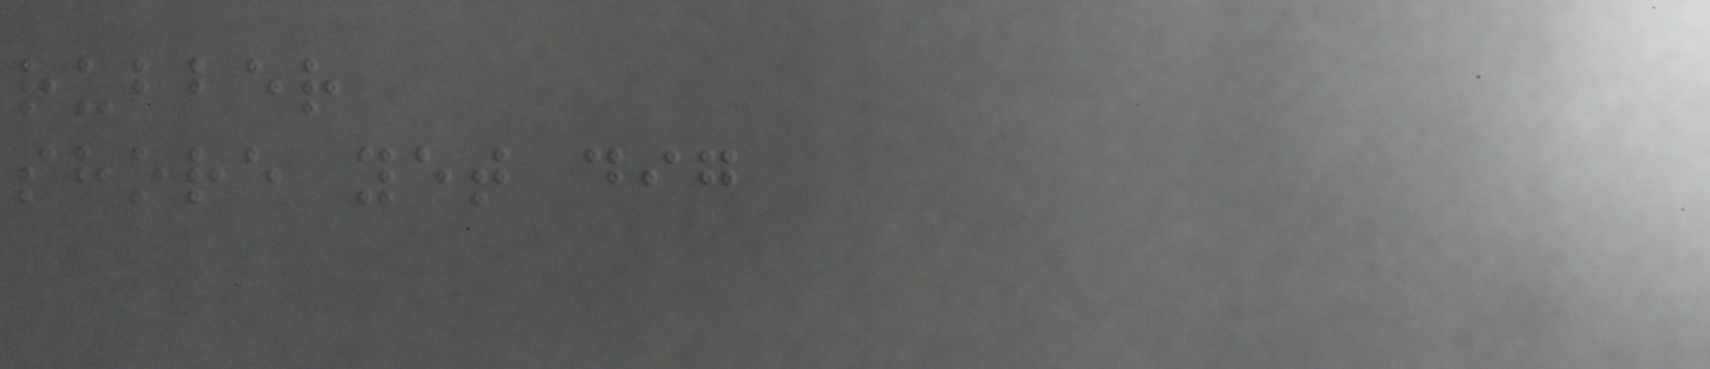rubber
shore yet dig
